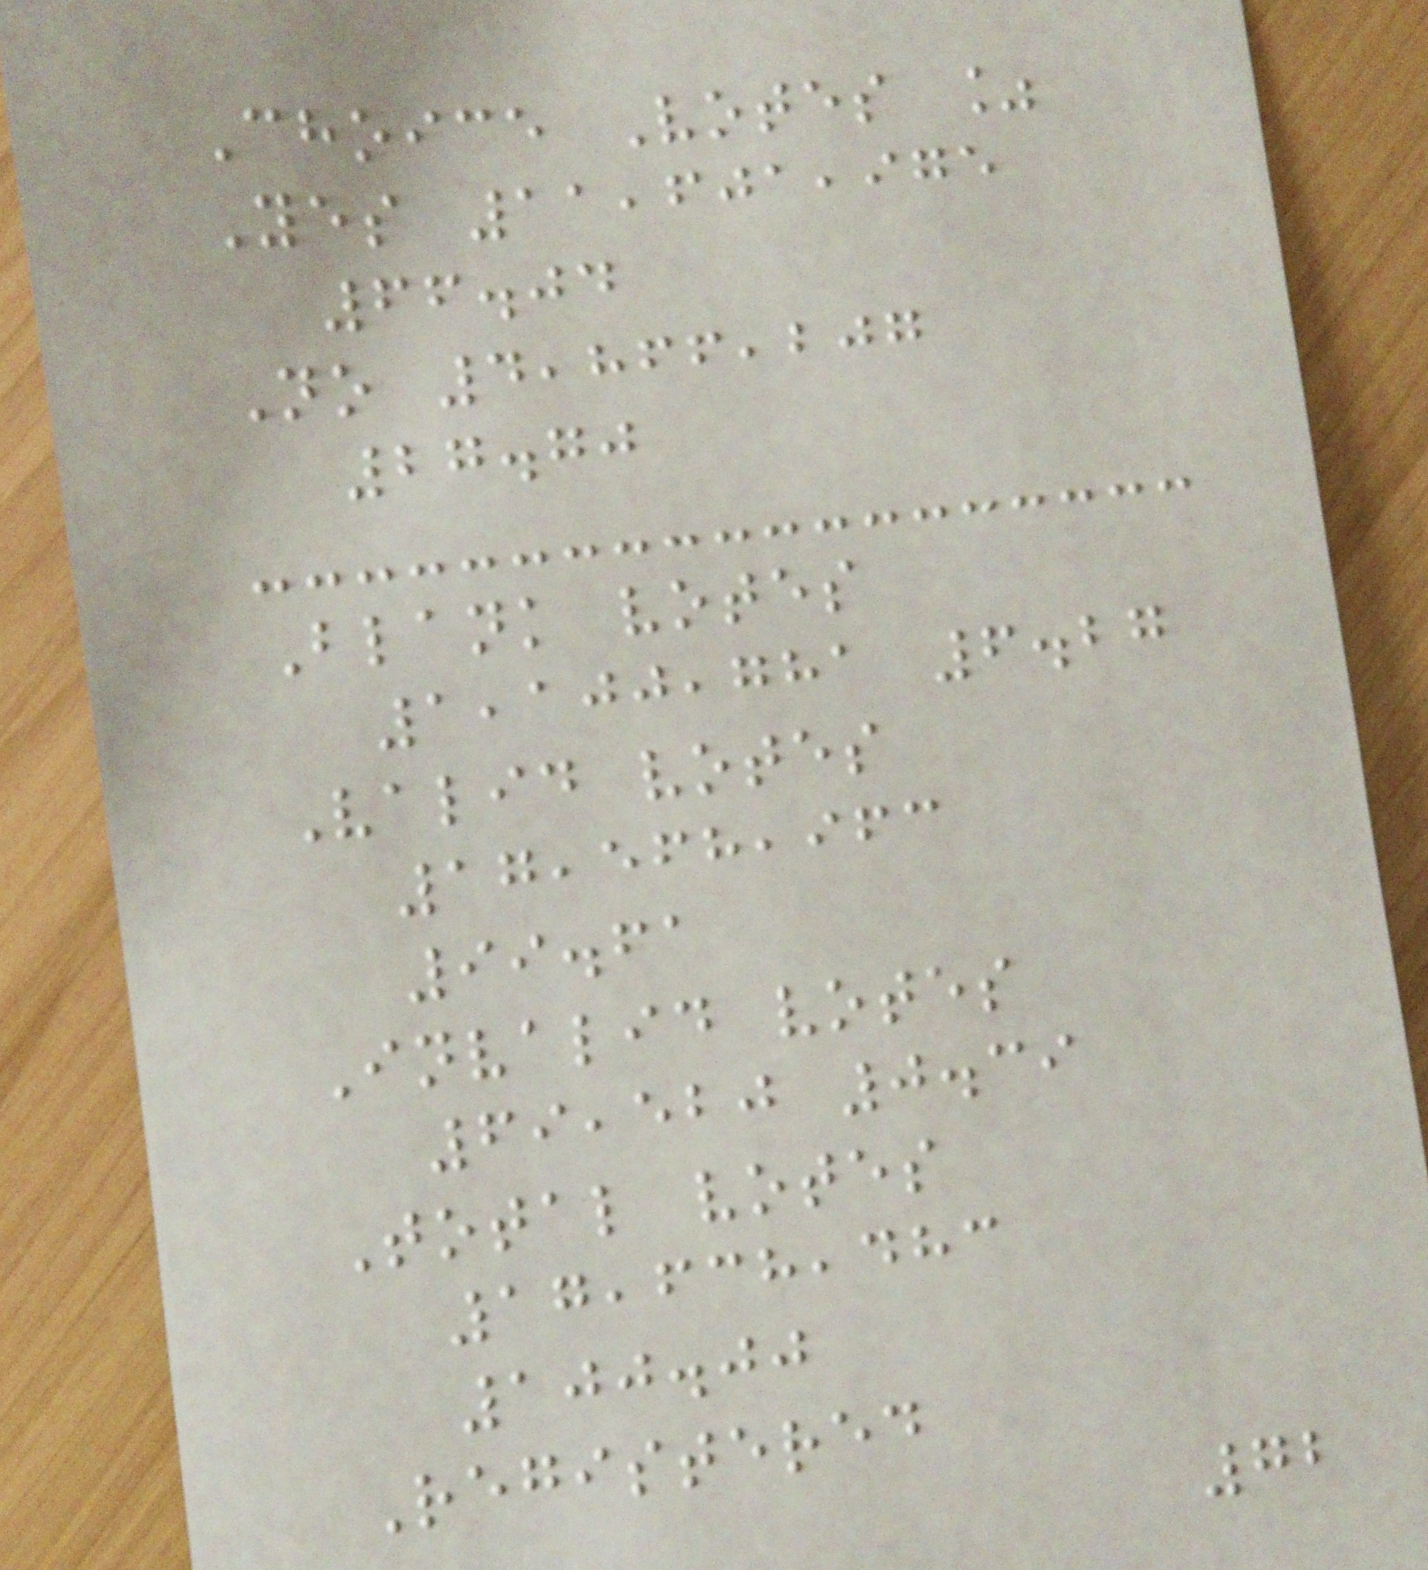Choice Votes %
Yes 11,601,975
66.04
No 4,866,207
27.70
Blank votes
1,100,781 6.27
Valid votes
17,568,963
99.61
Invalid votes
69,520 0.39
Total votes
17,638,483
100.00
Registered
72
